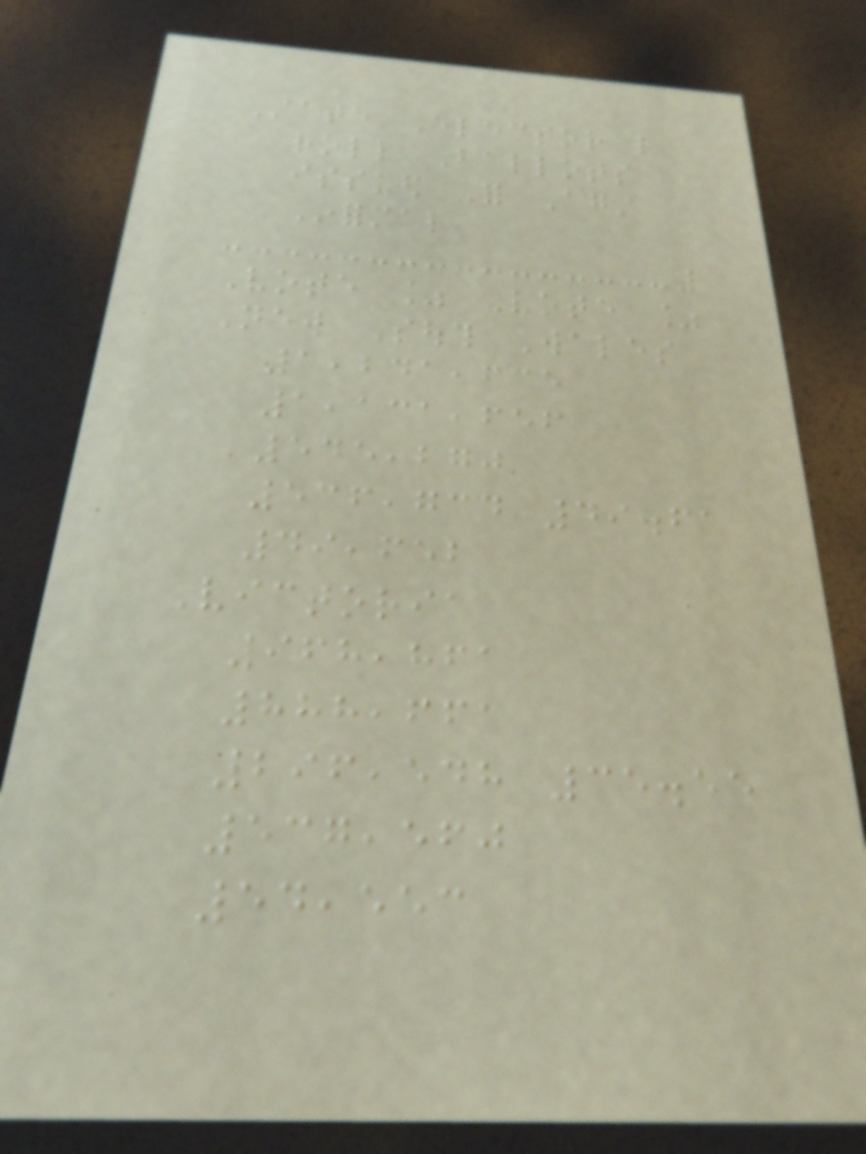State Electoral
roll Ballots
issued For Against
Informal
Vote % Vote %
New South Wales
1,241,635
1,131,656
545,270
536,734 49.61
49,652
Victoria
968,861
888,661
296,548 35.55
537,560
54,553
